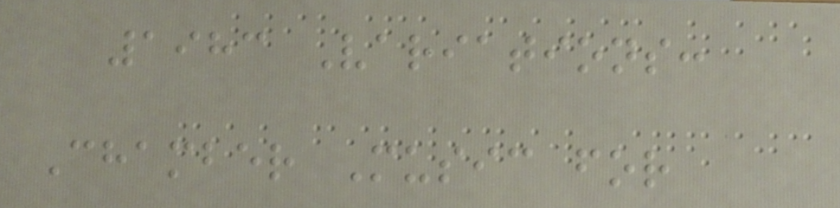1983 Variations:
Chamber Music for
